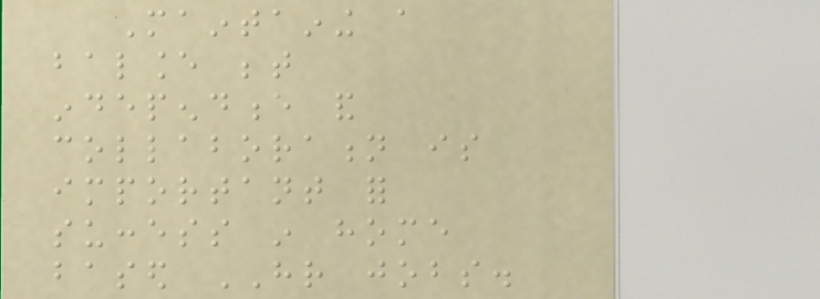Maintaining a
balance between
independence and
collaboration is
important for
success in home
based HR jobs.
